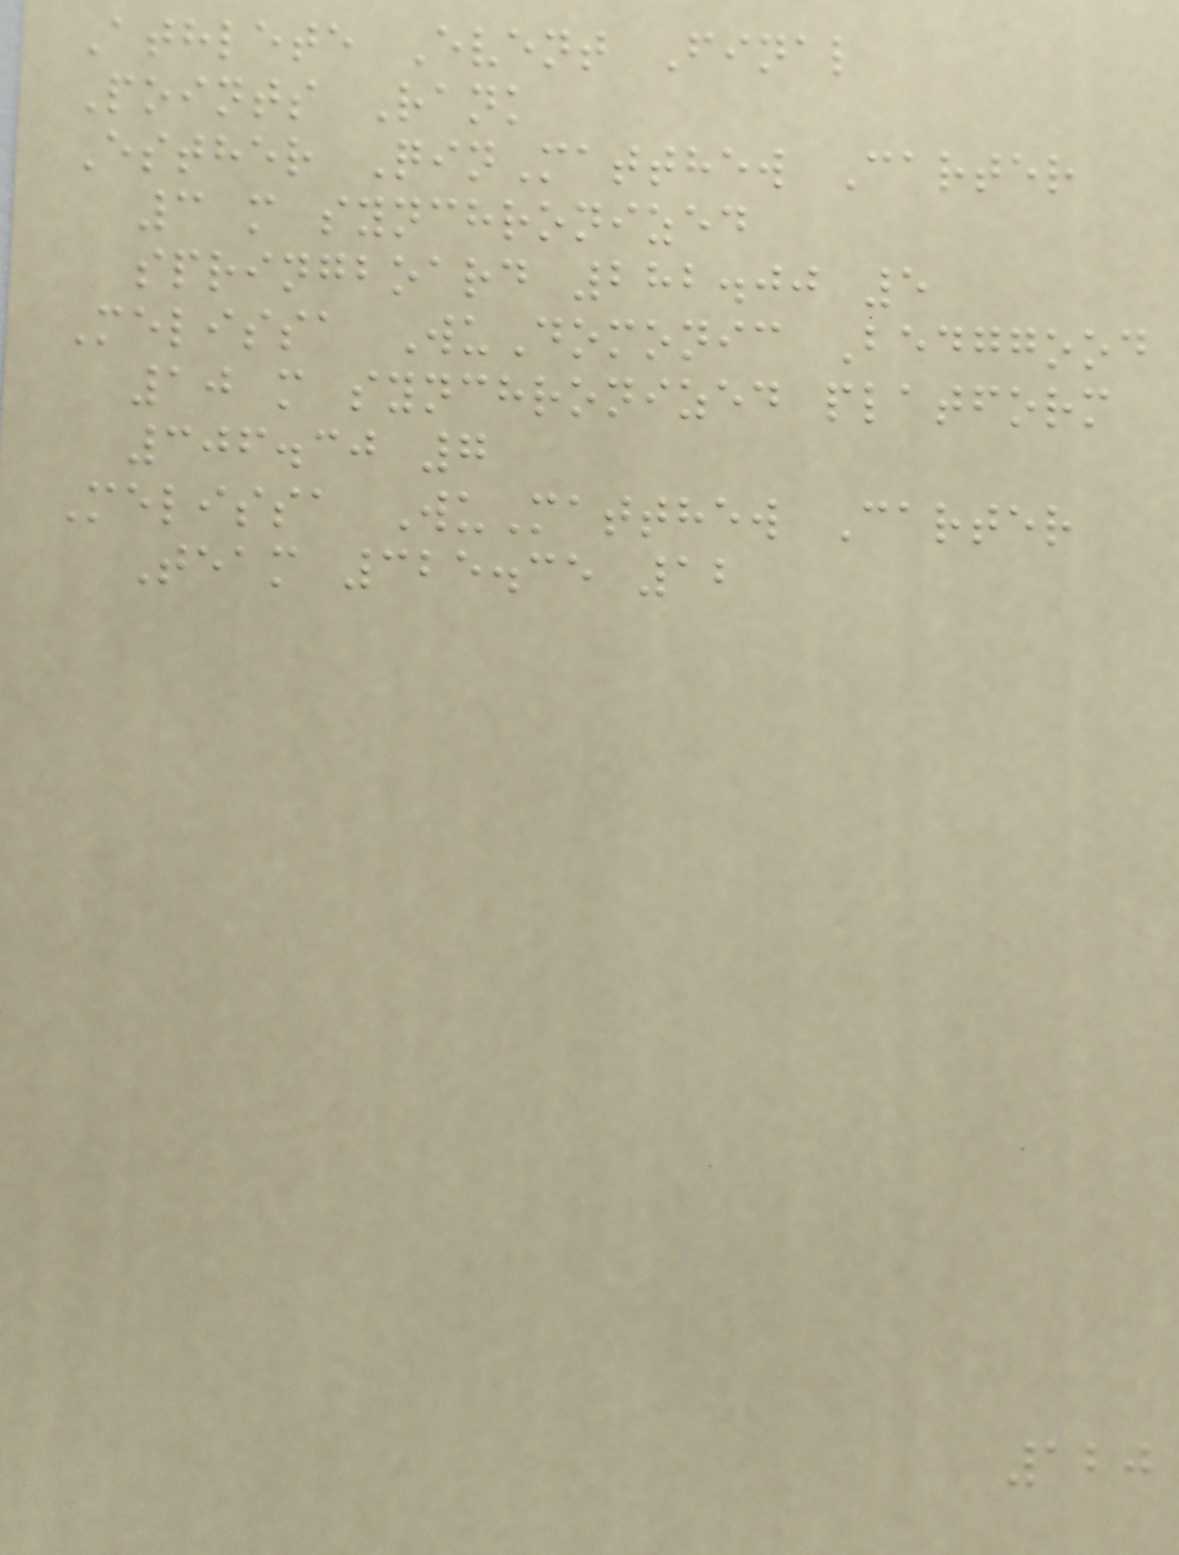Athlete Event Final
Points Rank
Esther QinMatthew Carter
3 m synchronized
springboard 282.00 5
Melissa WuDomonic Bedggood
10 m synchronized platform
306.30 7
Melissa WuMatthew Carter
Team 325.35 12
120
